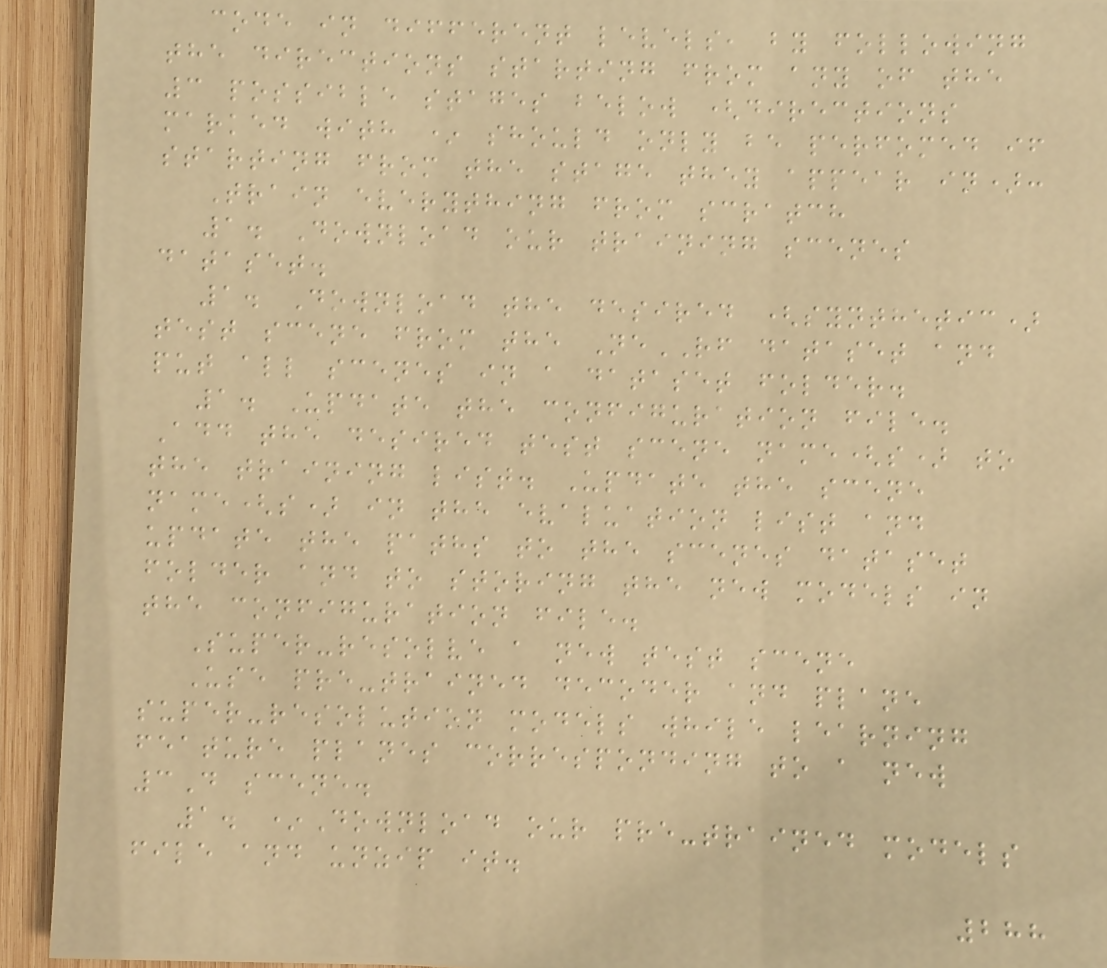code in different levels, by following
the directions starting from any of the
3 possible stages below (directions
marked with * should only be perfomed if
starting from the stage they appear in):
Train everything from scratch
1. Download our training scenes
dataset.
1. Download the desired (synthetic)
test scene from the NeRF dataset and
put all scenes in a dataset folder.
1. Update the configuration file.
Add the desired test scene name(s) to
the training list. Update the scene
name(s) in the evaluation list and
update the paths to the scenes dataset
folder and to storing the new models in
the configuration file.
Super-resolve a new test scene
Use pre-trained decoder and plane
super-resolution models while learning
feature planes corresponding to a new
3D scene.
1. *Download our pre-trained models
file and unzip it.
288
